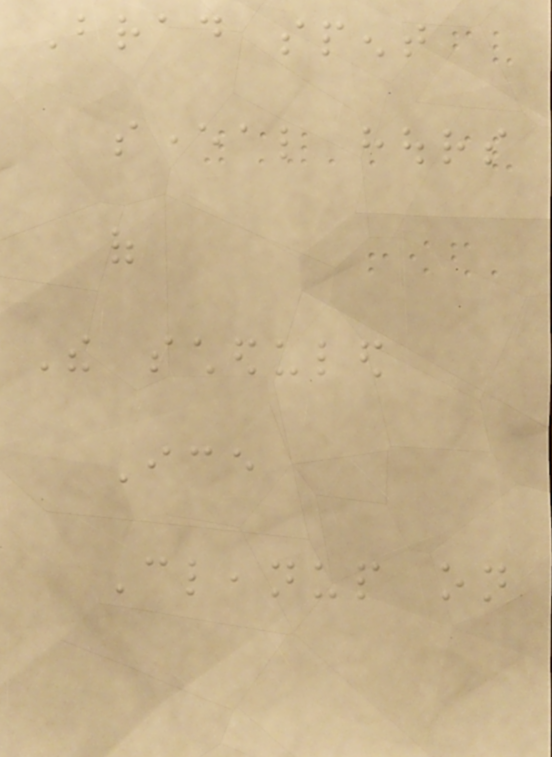Brad spent
several hours
of
The scheduled
Ice
Cleanup on
